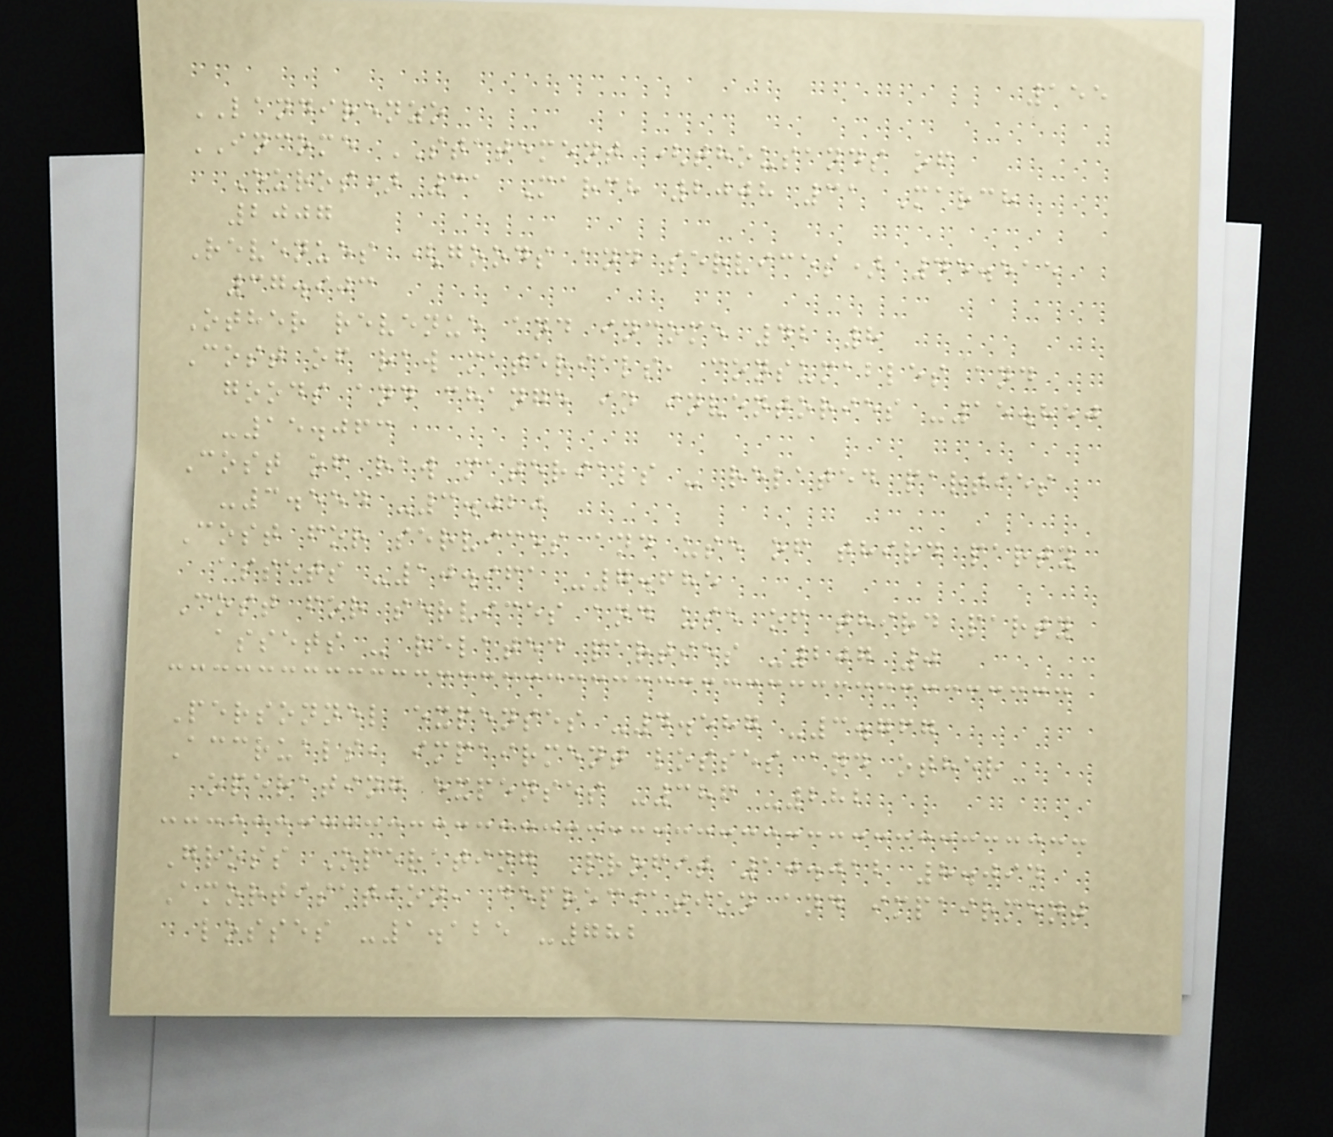155
LANDIRENZO
INCOME STATEMENT (thousands of
Euros) 31 March 2008 31 March
2007
Revenues (goods and services) 45.515
37.903
Other revenue and income 42 8
Cost of raw materials, consumables and
goods and change in inventories -15.850
-15.063
Cost of raw materials - related parties
-3.554 -3.020
Cost for services and use of third party
assets -10.961 -7.685
Cost for services and use of third party
assets - related parties -207 0
Personnel expenses -4.587 -3.767
Accruals, impairment losses and other
operating expenses -386 -282
Gross Operating Profit 10.012 8.094
Amortisation, depreciation and impairment
losses -1.125 -782
